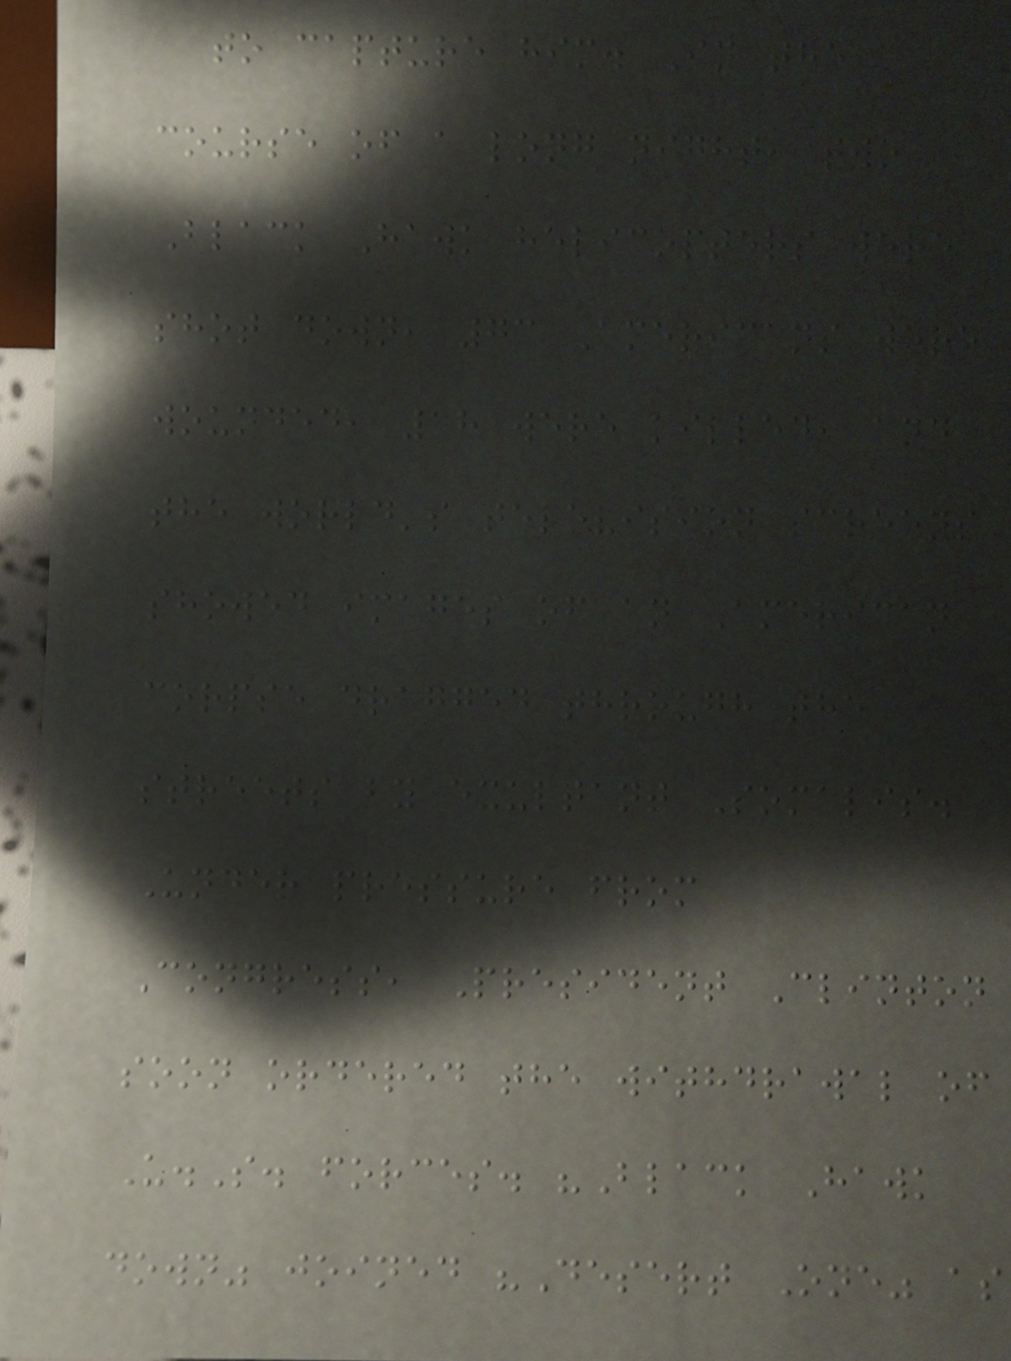to capture him. In the
course of a long night, two
Black Hawk helicopters were
shot down, 73 Americans were
wounded, 18 were killed, and
the world's television screens
showed images of an American
corpse dragged through the
streets by exultant Somalis.
Under pressure from
Congress, President Clinton
soon ordered the withdrawal of
U.S. forces. "Black Hawk
down" joined "Desert One" as
